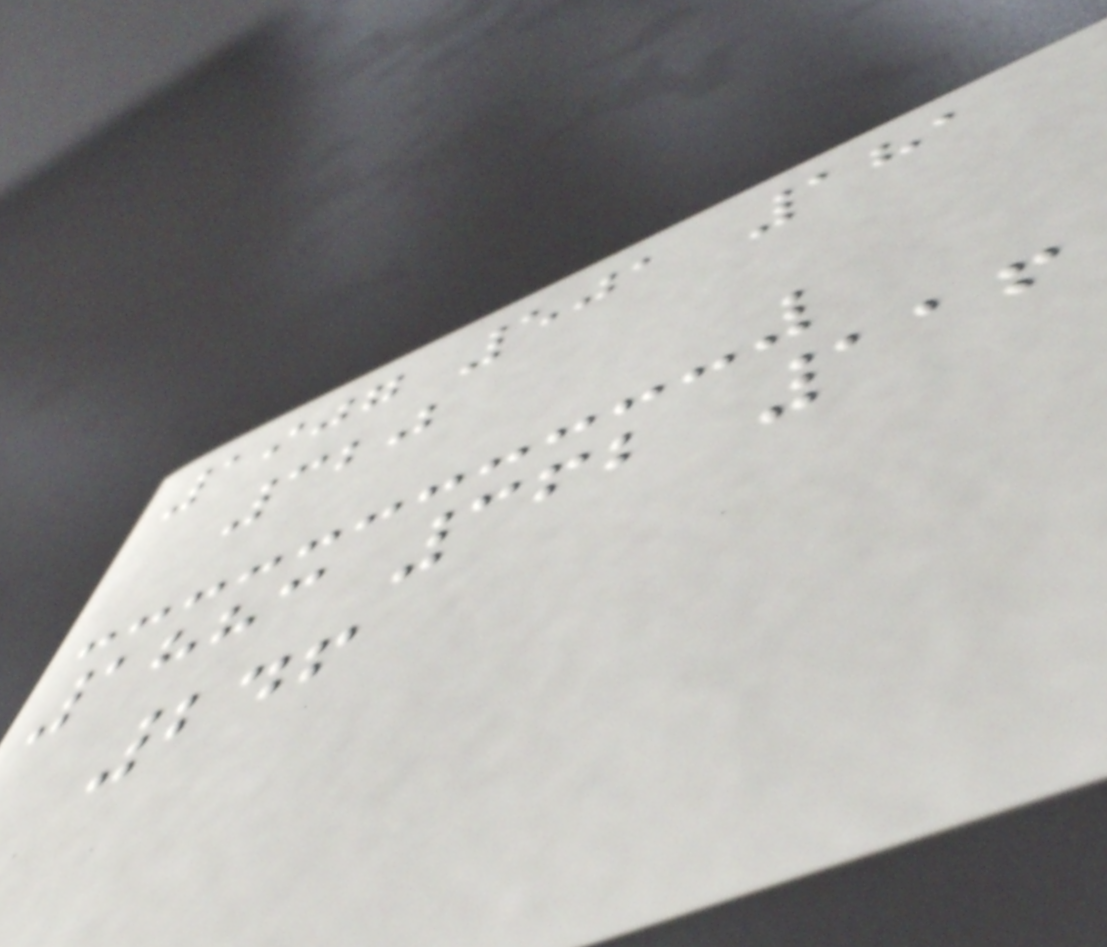1907 501 181
320
1883 362 116
246
